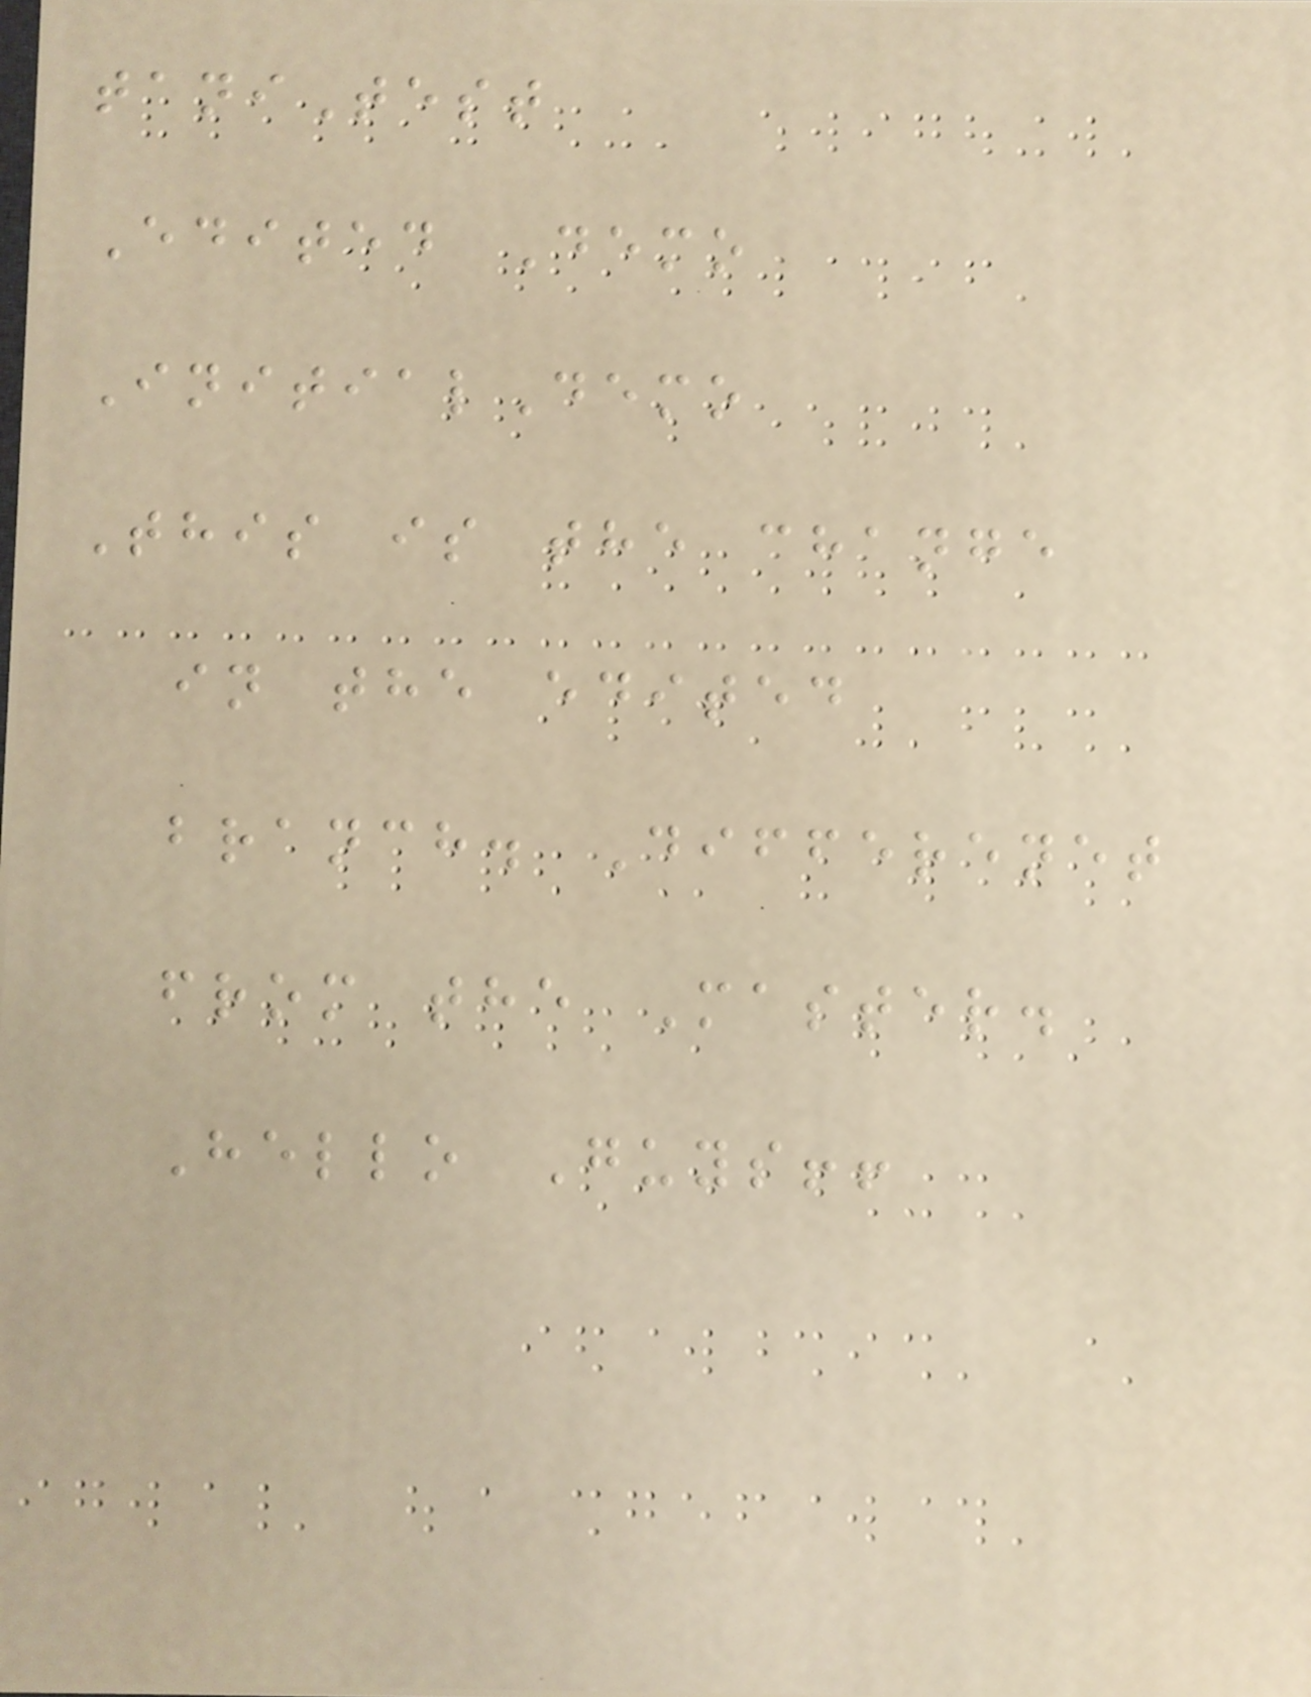taniTest
Edited Demo
InitialDemo
This is the change
in the edited
branch. Differenet
from the Master.
Hello Guys!!
